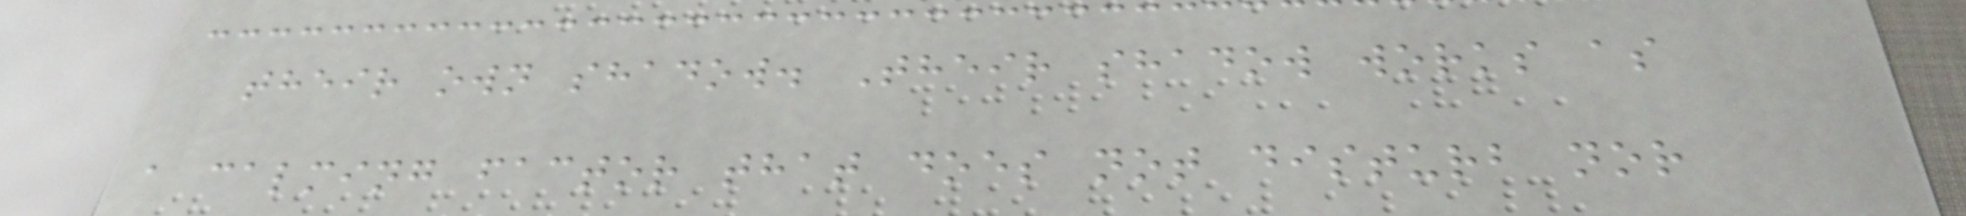their own shadow. Their shadow works as
a calming factor that does not disturb nor
